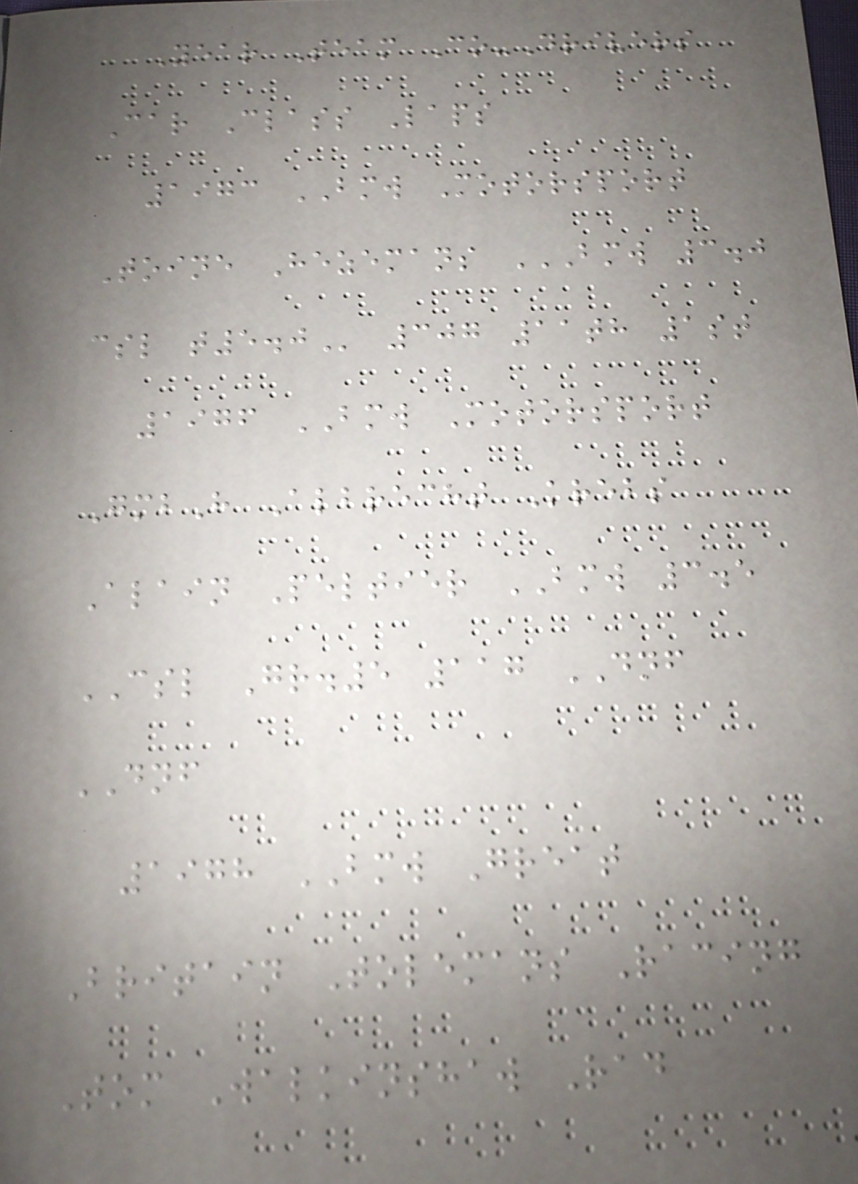Year Team Co-Drivers
Car Class Laps
1973 BMW Motorsport
Toine Hezemans BMW 3.0
CSL T5.0 307 11th 1st
1976 BMW Motorsport
GmbH Albrecht Krebs
Alain Peltier BMW 3.5
CSL Gr.5 117 DNF
DNF
1978 BMW Great
Britain Tolemans Racing
Tom Walkinshaw Rad
